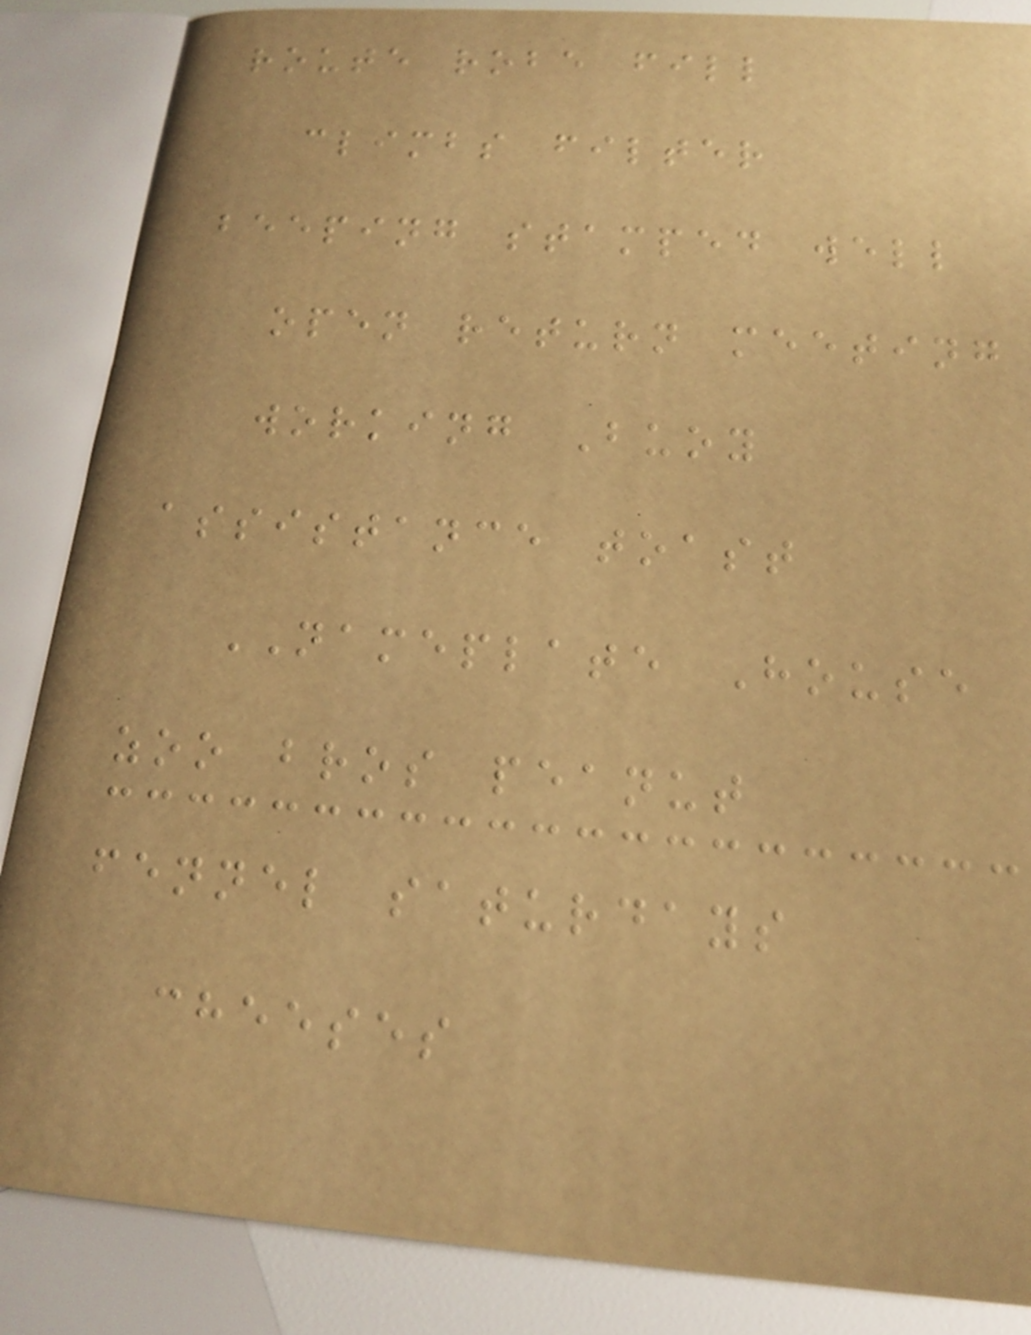route robe fill
climbs filter
beeping stamped well
open return meeting
working Buoy
assistance toast
NAMEPLATE House
zoo bros peanut
fennel saturdays
cheeses
